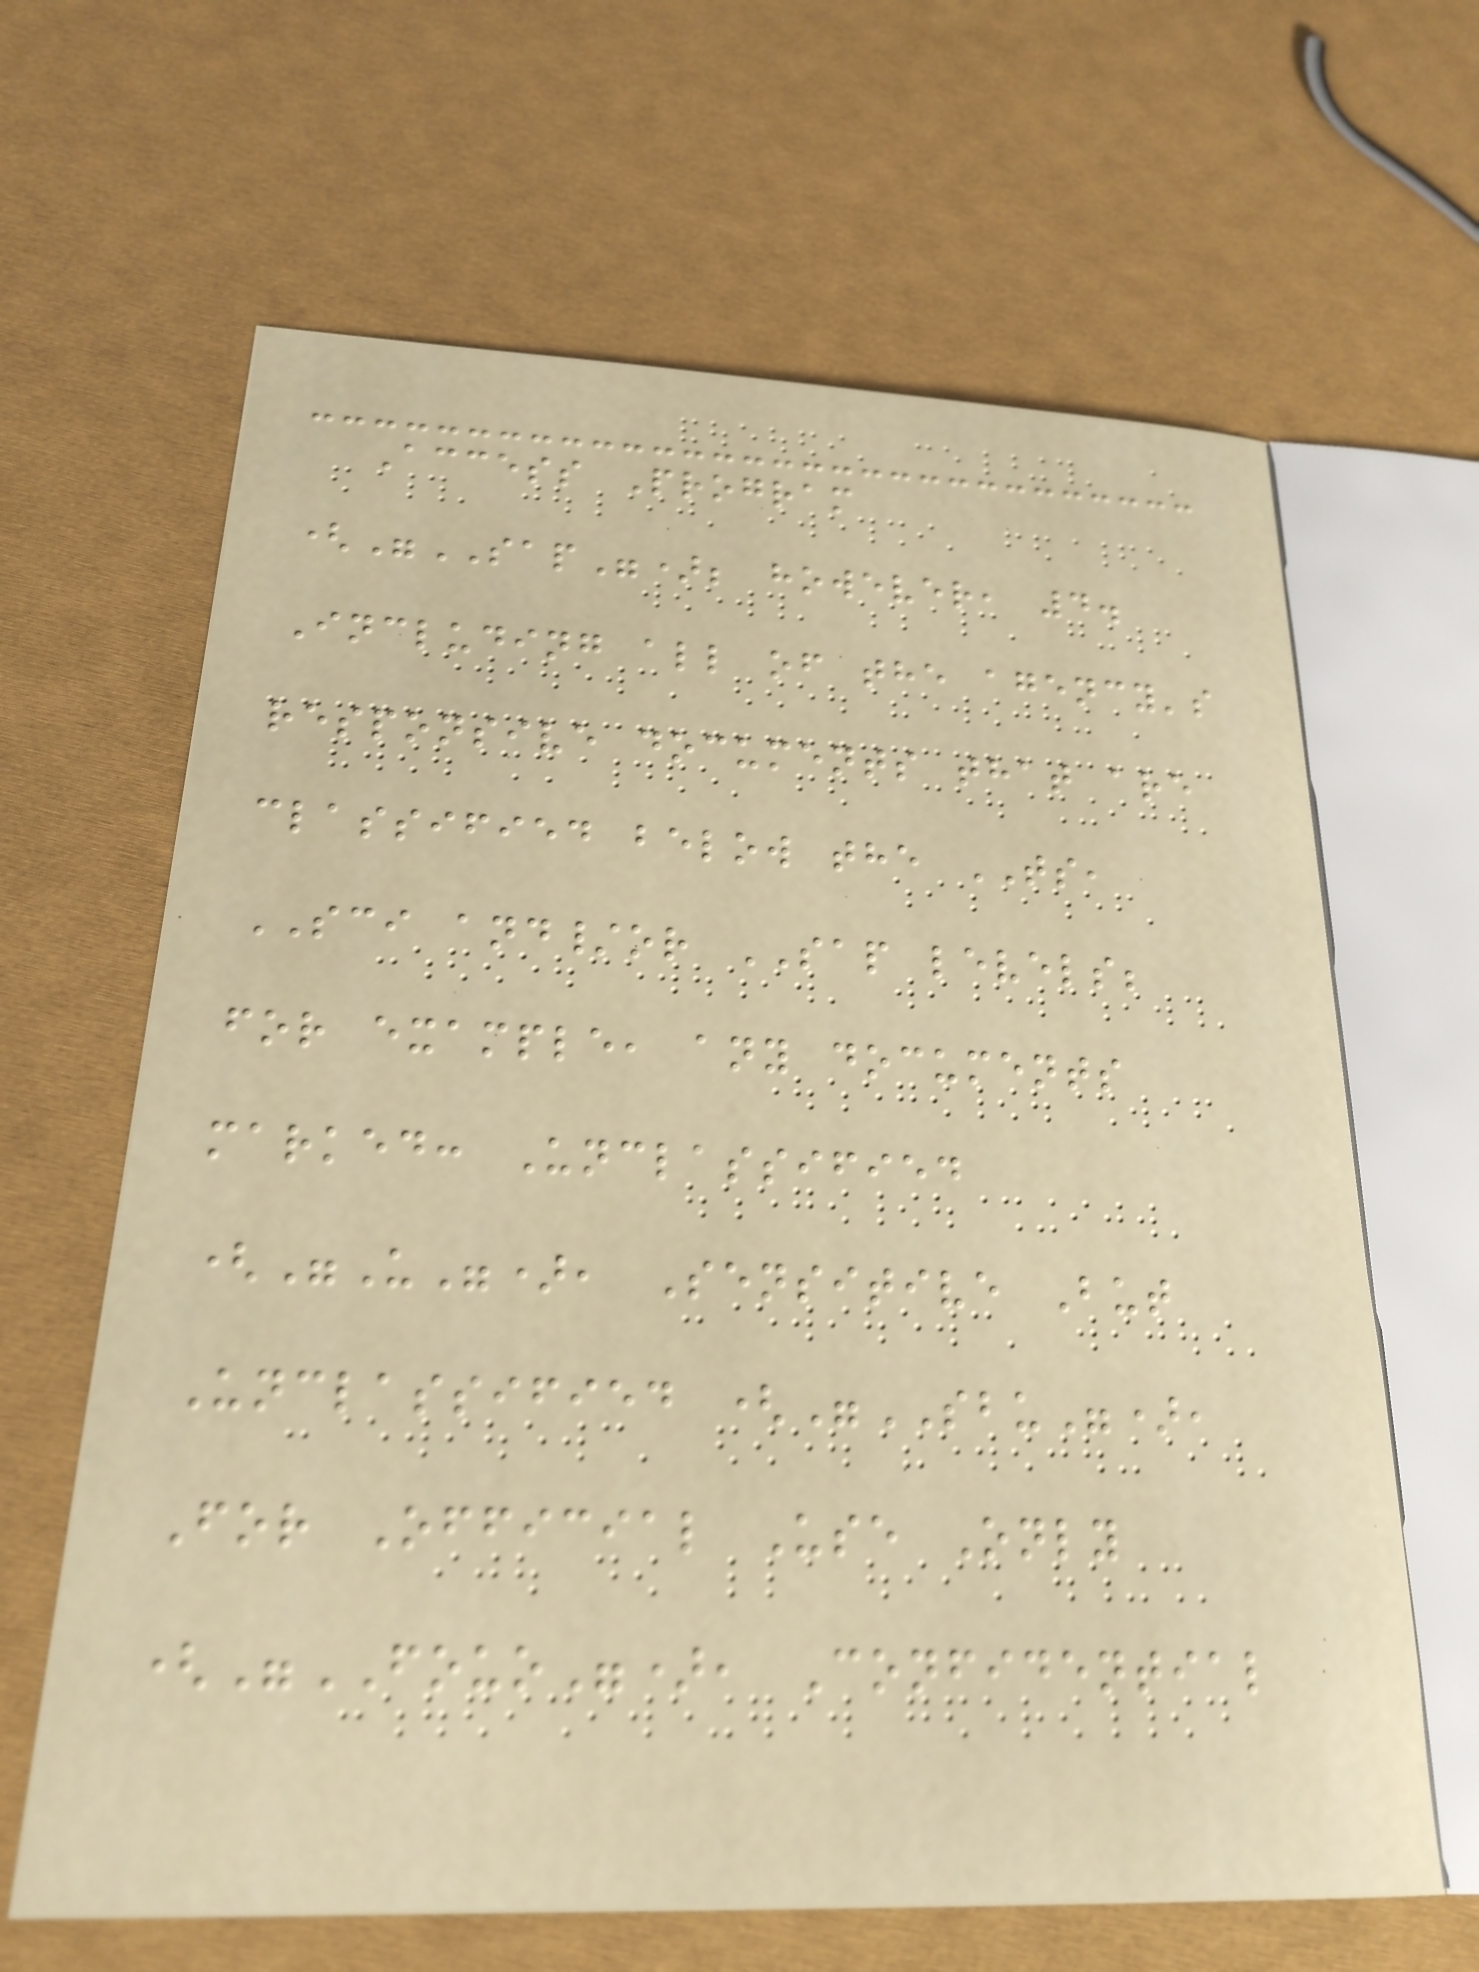Access Program
("SAP"); however, 4.
Including all of the agency's
responsive documents that are
classified below the TS,
SCI and/or SAP levels;
for example, any documents
marked: Unclassified
("U"), Sensitive But
Unclassified ("SBU"),
For Official Use Only
("FOUO"), Confidential
